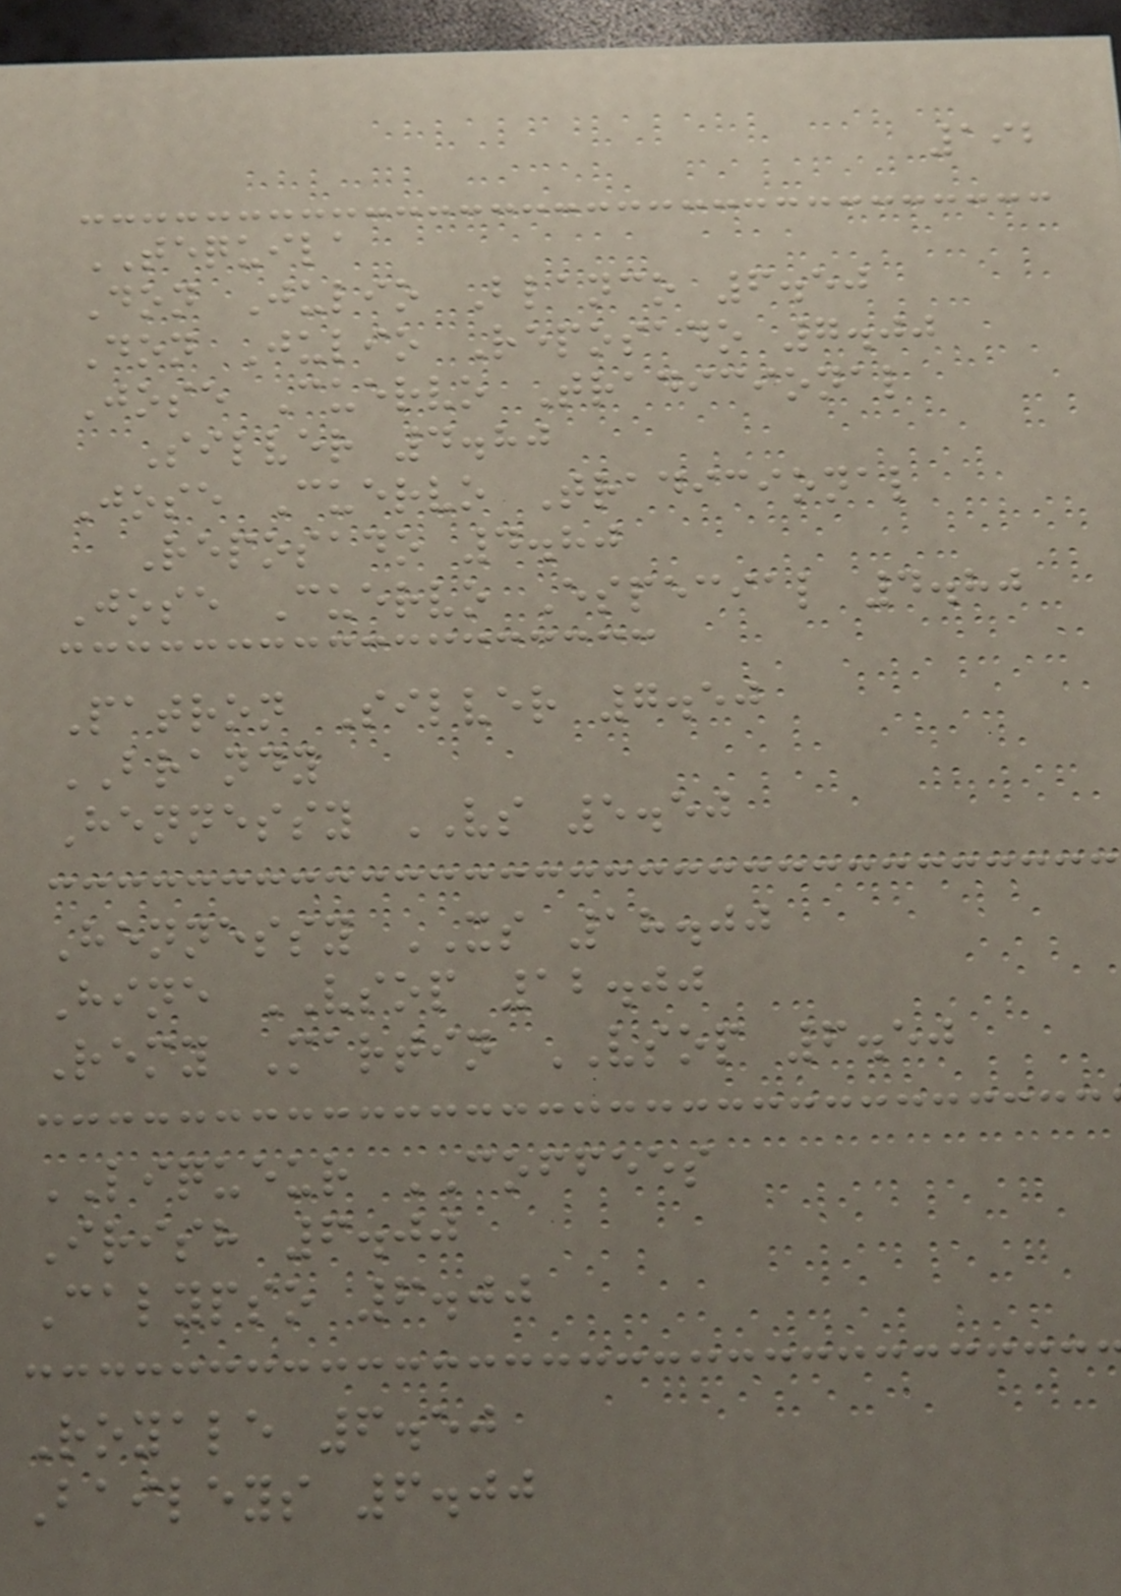192
TEQUILA
Don Julio Blanco 6.50
Don Julio Reposado 7.00
Jose Cuervo Tradicional
Silver 4.80
Jose Cuervo Tradicional
Reposado 4.80
Jose Cuervo Especial 4.80
Patron Silver 7.50
BRANDY
Hennessy VS 5.50
Hennessy XS 18.00
Hine VSOP 12.00
Remy Martin VSOP 6.50
LIQUEUR COFFEES
Irish 6.00
Calypso 6.00
Royale 6.50
Baileys 6.00
